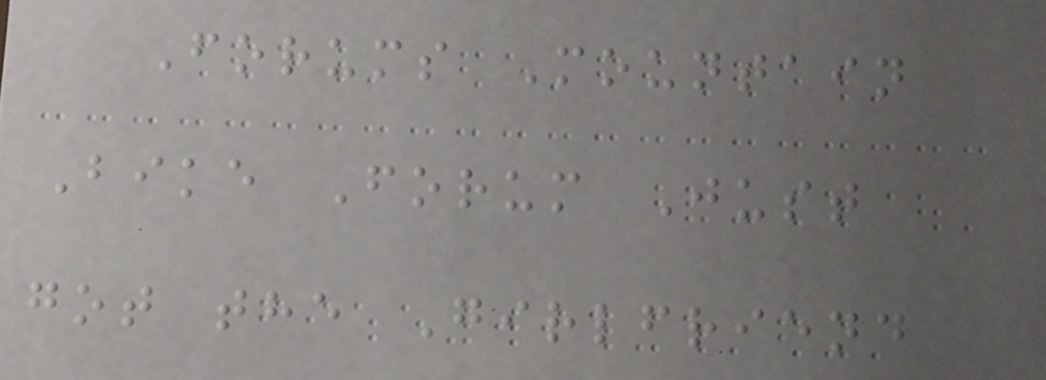Forums Mountain
Bike Forum Just
got the Girlfriend
